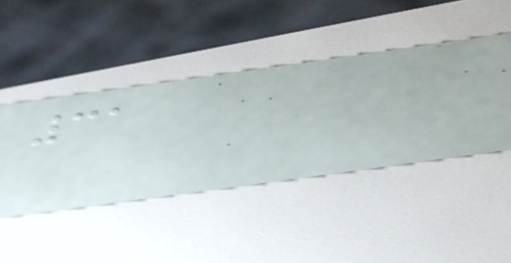31
